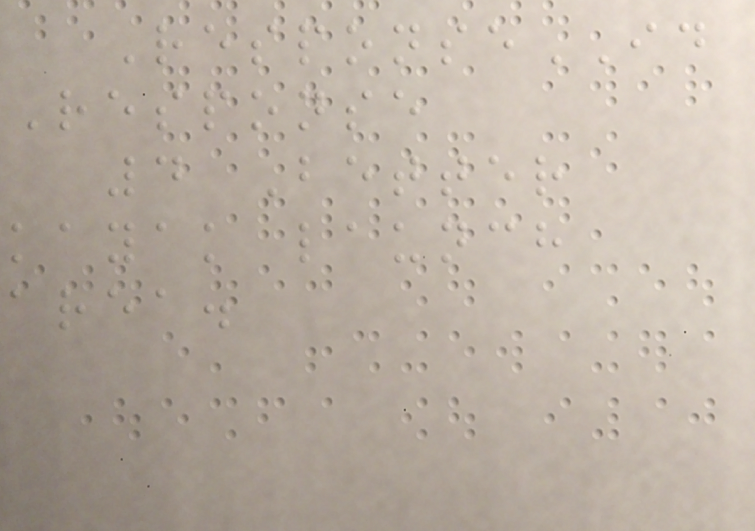ResponseID
Response
4 Better
kayak launch
area.
